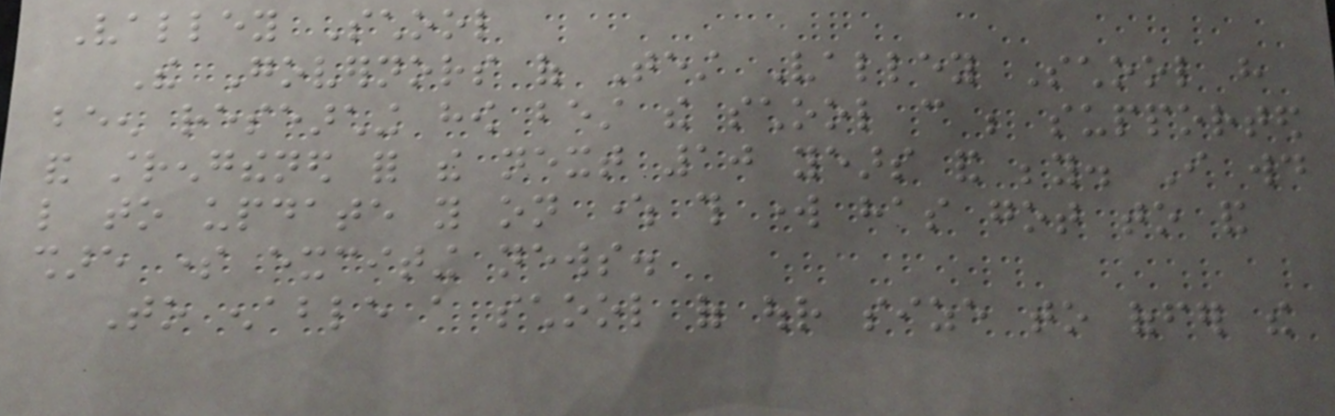Valley School
The Governors of Test Valley School have
been researching how best the school can be supported
and strengthened for the next 10 years and beyond. I would
like to update you on where this work has got to and
share some exciting news.
To enable a school of our size to offer the
